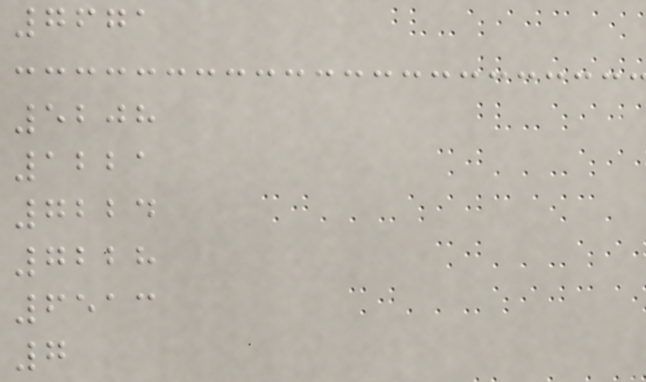7671
5208
1221
7224
7228
6513
7
